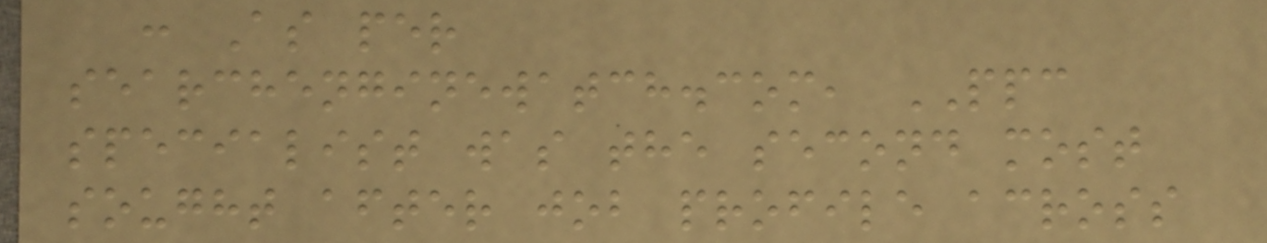: As per
searchenginewatch.com, PPC
specialist was the second most
sought after job profile across
